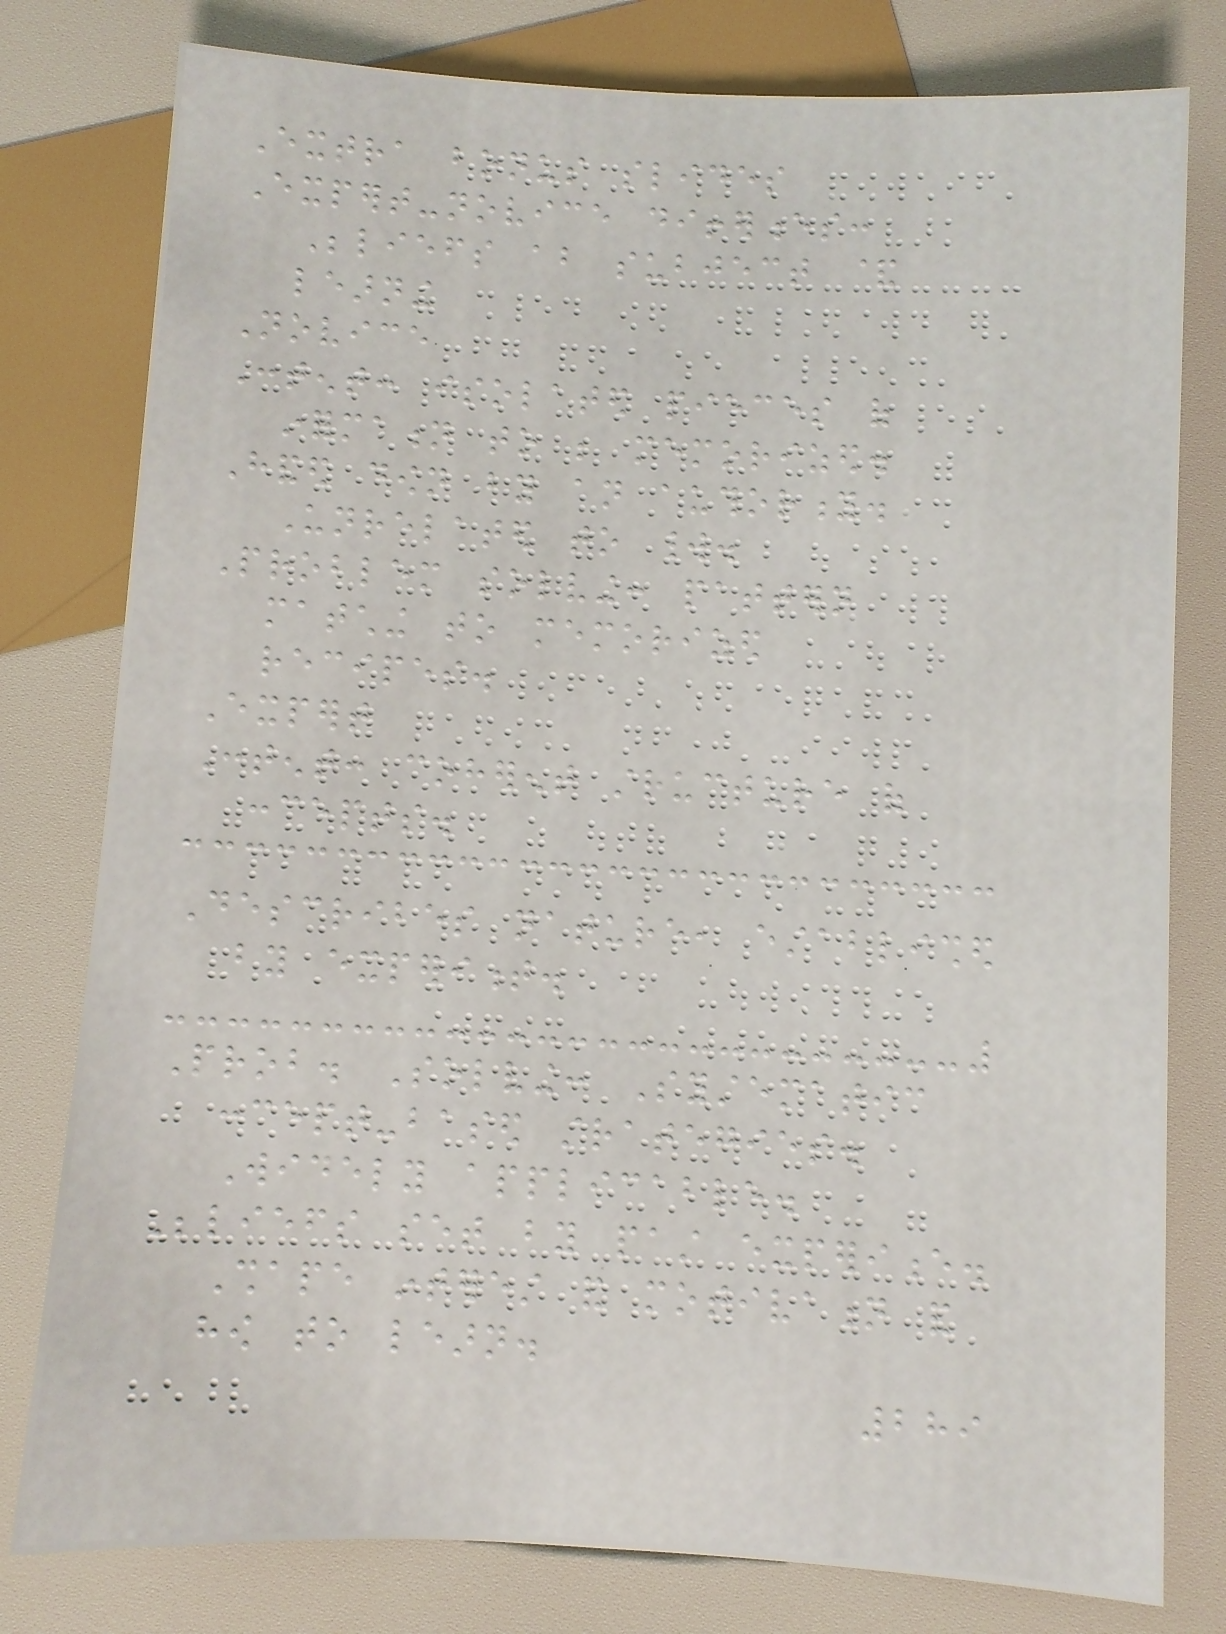Extra bonus slides
Expert-novice differences:
Beliefs about subject &
learning
Novice
Content: isolated pieces of
information to be memorized.
Handed down by an authority.
Unrelated to world.
Problem solving: pattern
matching to memorized
recipes.
Expert
Content: coherent structure of
concepts.
Describes nature, established
by experiment.
Prob. Solving: Systematic
concept-based strategies.
Widely applicable.
Beliefs set by past experience.
Shape interest and motivation and
how to learn.
289
